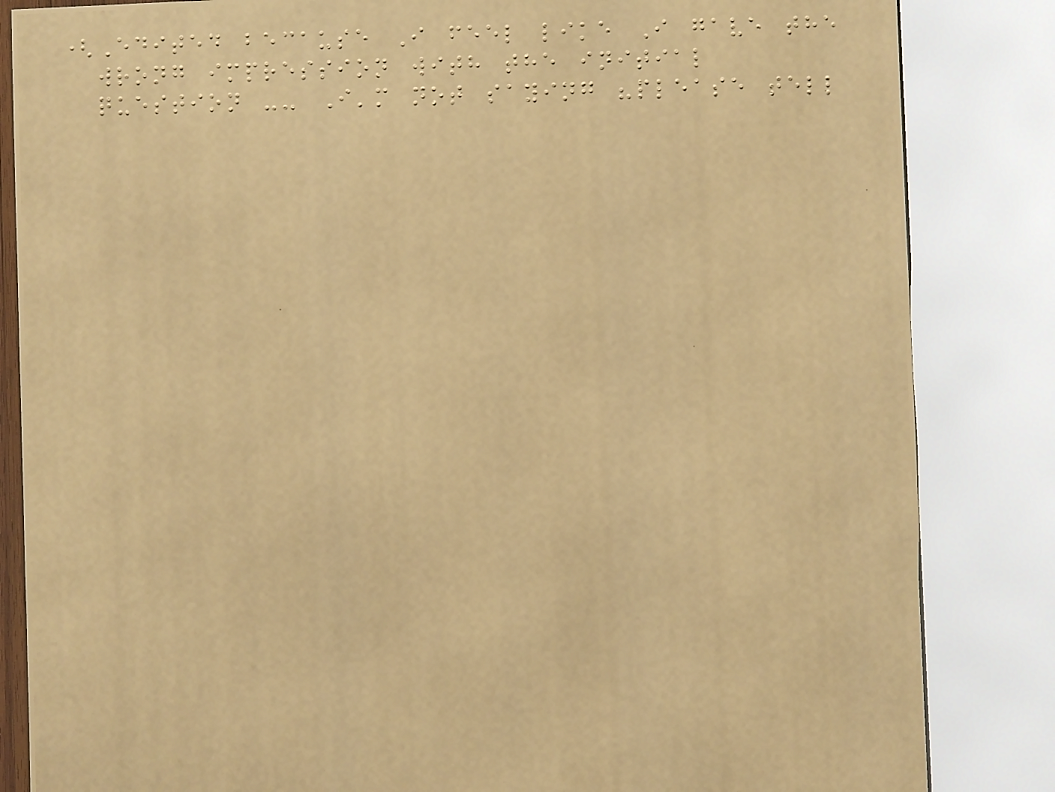(Edited because I feel like I gave the
wrong impression with the initial
question -- I'm not saying "please tell
